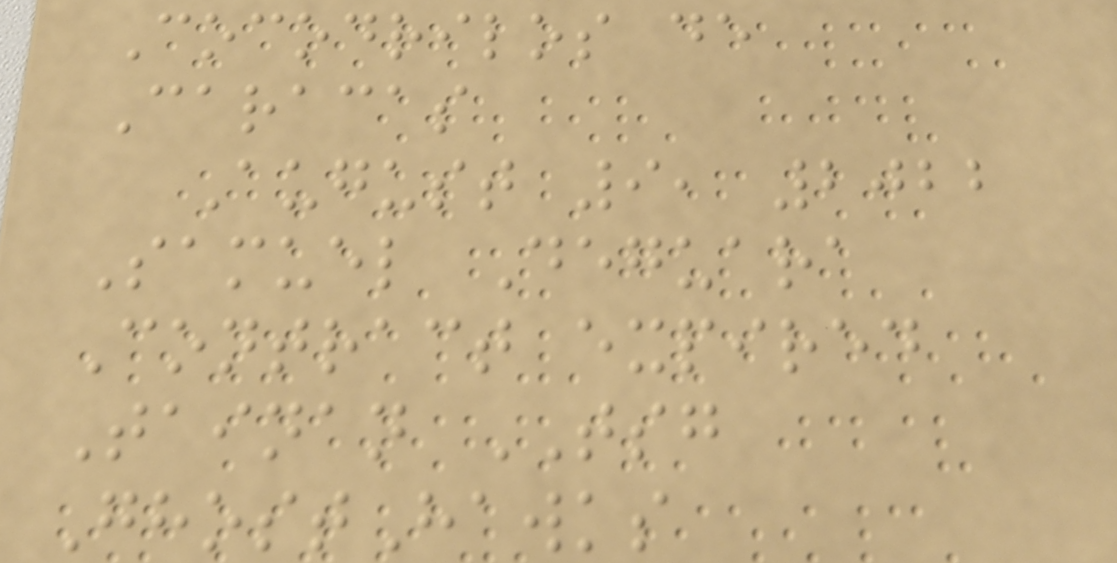Cocodrilos de
Caracas
August 9, 2022
Samuel Deguara
Contract expired
Tainan TSG
GhostHawks
